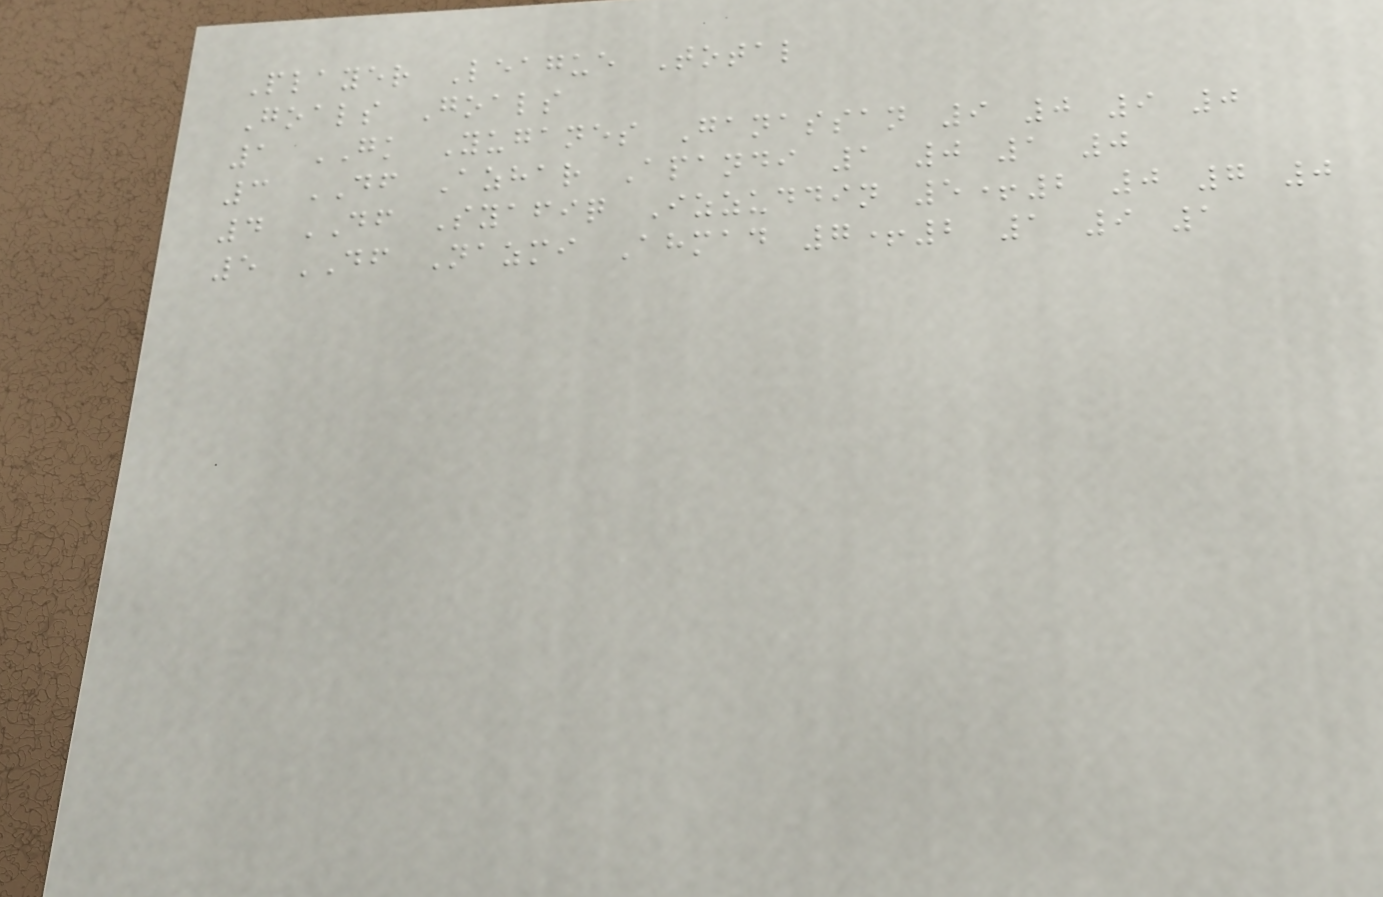Player League Total
Goals Goals
1 GK Yuganes Ganassan 9 0 9 0
3 DF Azhar Apandi 1 0 1 0
4 DF Syafiq Izzuddin 5+2 0 7 0
5 DF Nazmi Ahmad 7+2 1 9 1
